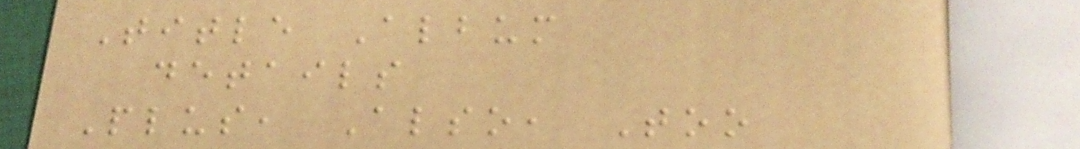Title Album
details
Plus, Also, Too
